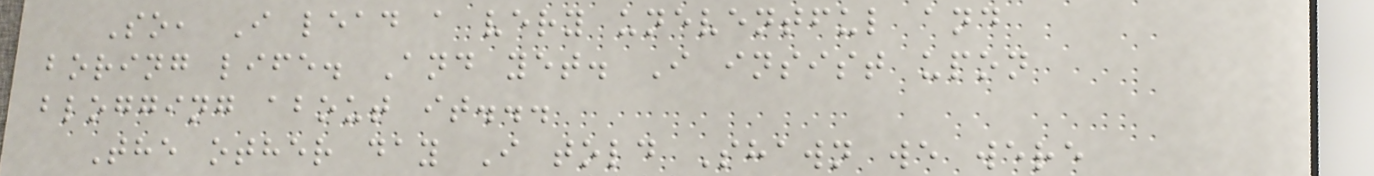So, I lead a very uneventful and
boring life. And yet. I insist upon
blogging about it...
The other day I told Shawn we were
